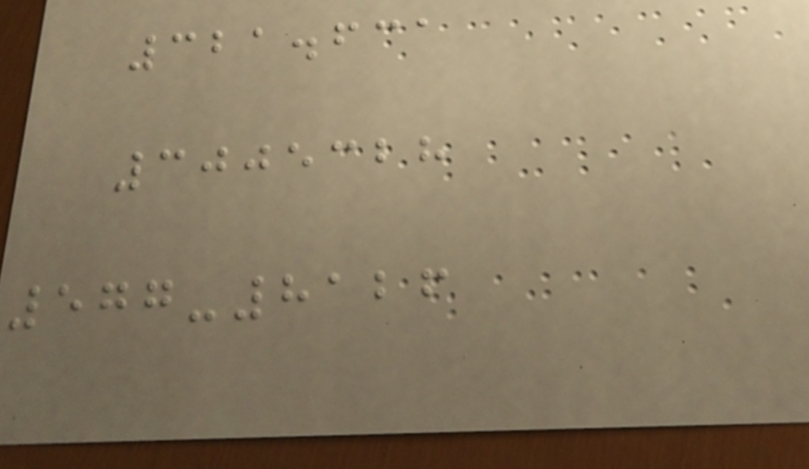321.631
3005328
577-8126
